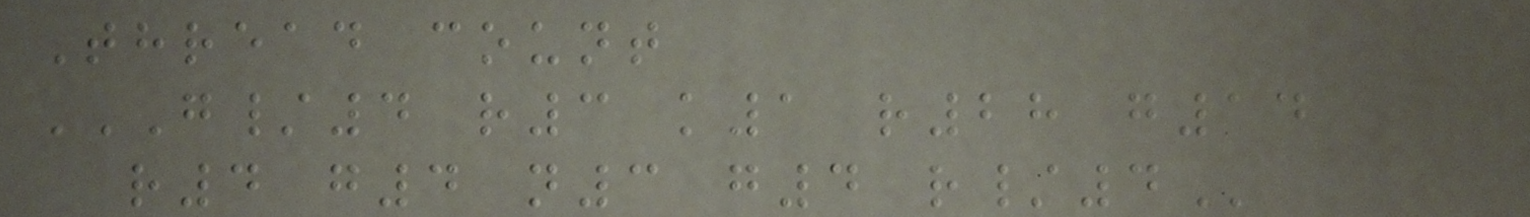Thread count
G/4 R3 K1 R28 G14
R4 G4 N3 G4 R/4
